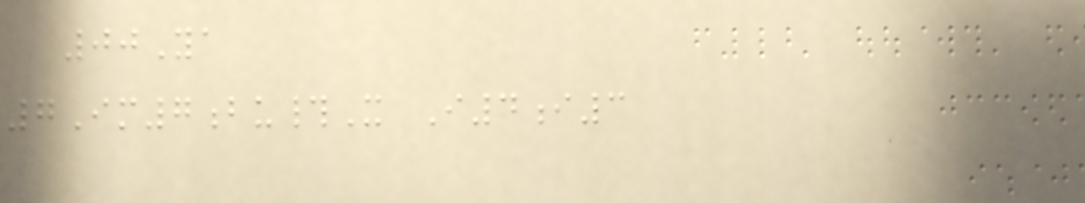00Ya
7Im7bu#X I4i3
